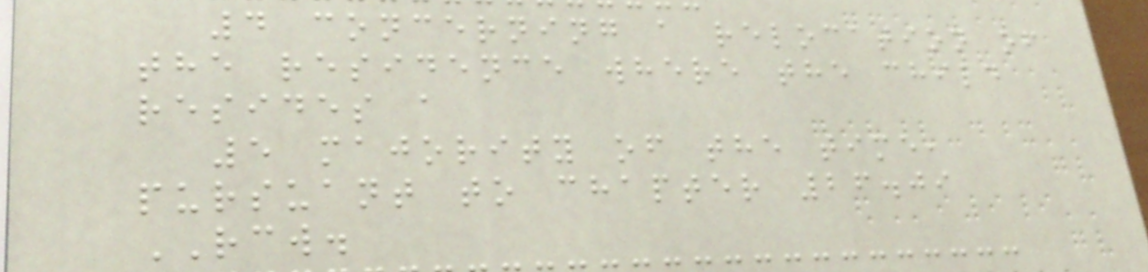4 concerning a relocation of
the residence where the child
resides a
5 majority of the time,
pursuant to chapter 26.09
RCW.
